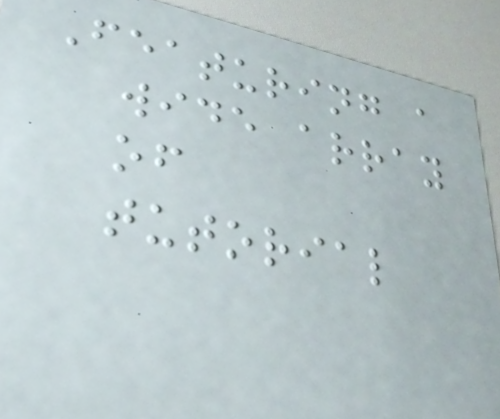Featuring a
wide array
of
tutorial
